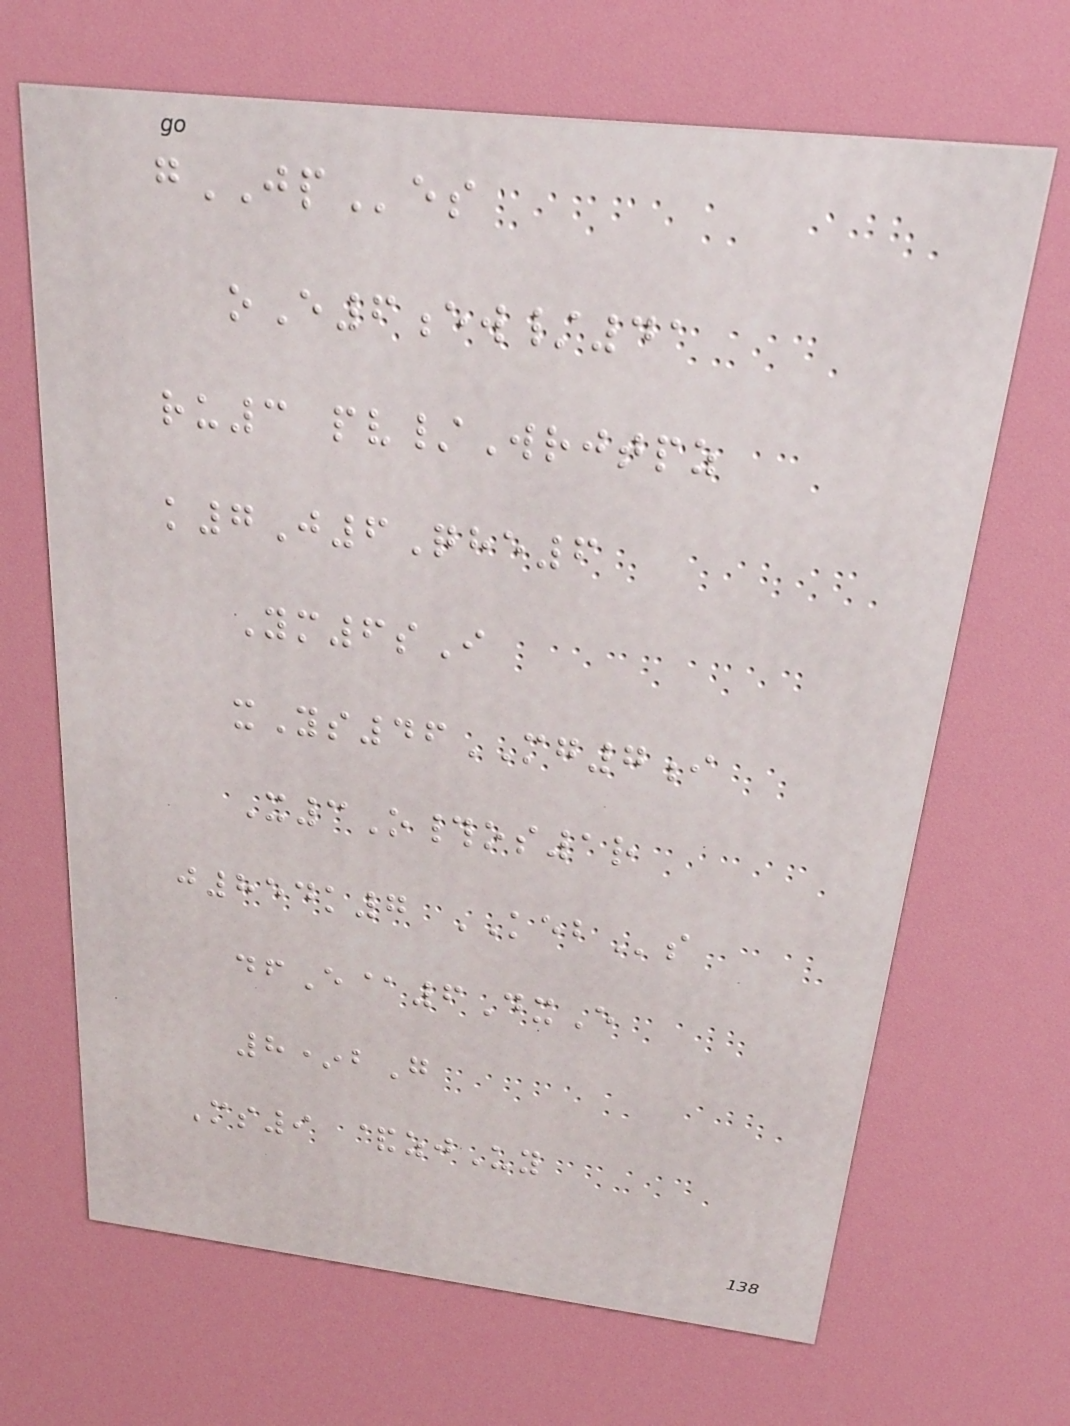gJPes
oE6ew/41
ru3 pv/Wrjtpz
k7J6Qhe6
Ym6sI
xYs46MG7i
X3O#os1r
j854k7 KEBs
dfE@6DxE
8*bG
Ms9 &zjUy
